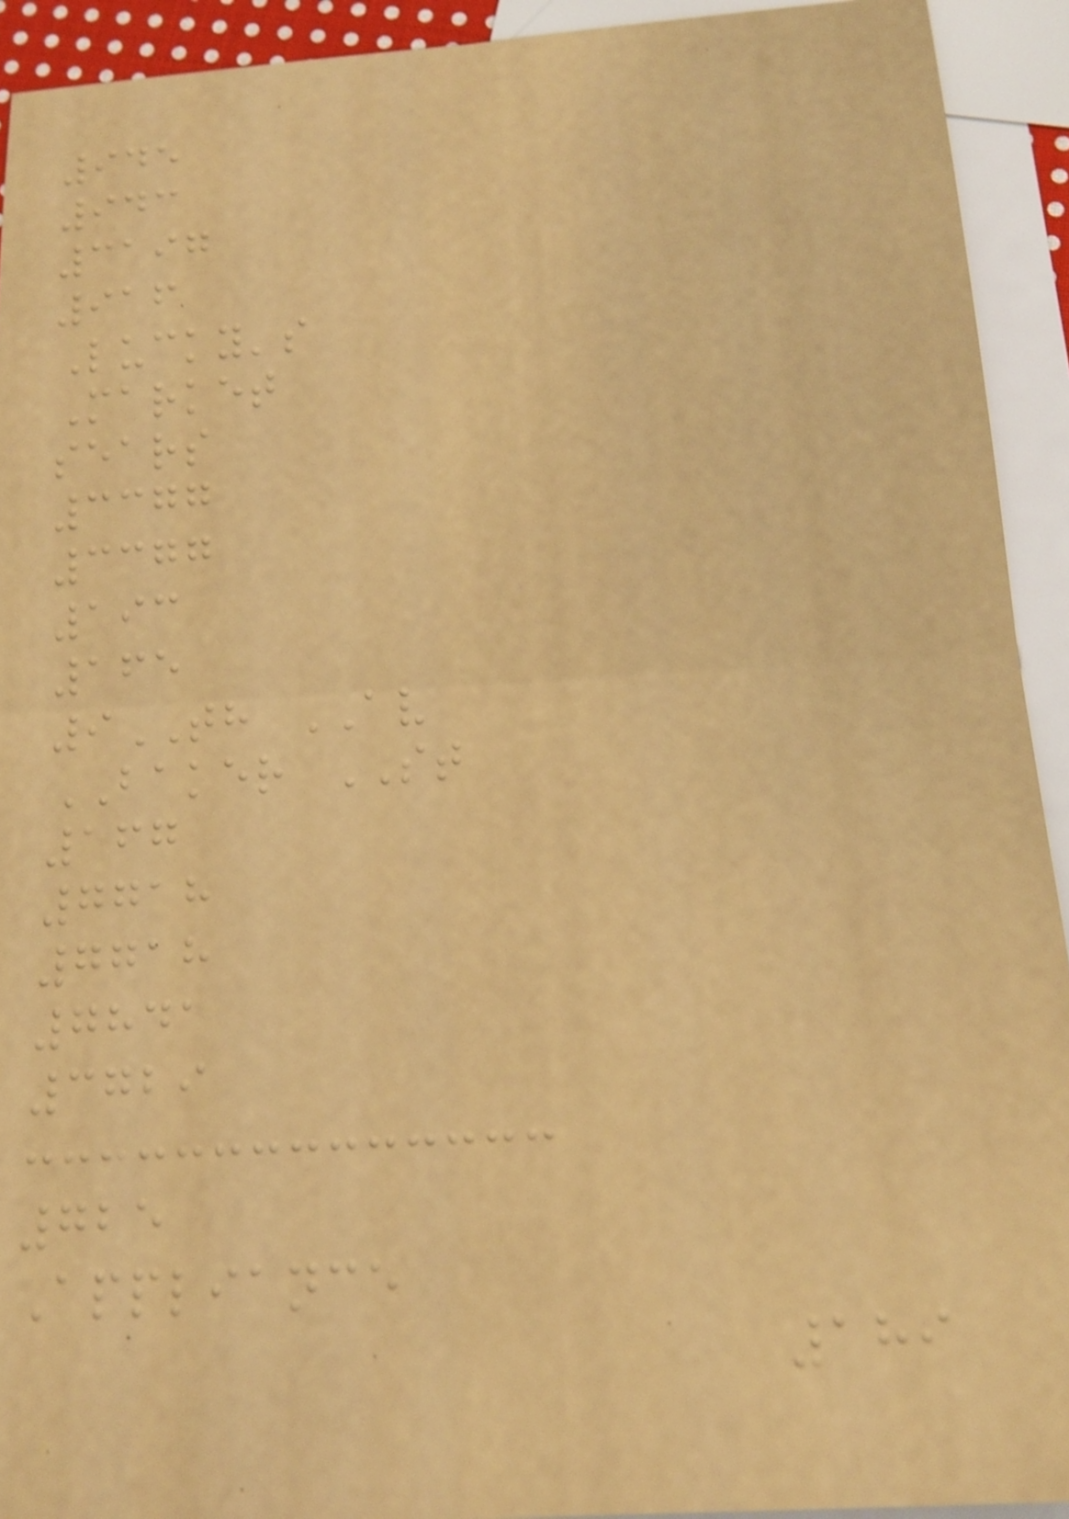945
943
3197
916
Lucky's
Market
sears
3377
3377
193
165
9TH AV
BAKER ST
167
7718
7718
7841
3729
725
Appliance
189
